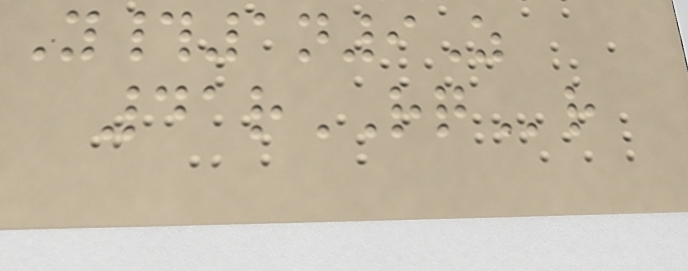Y#1n9Z
41rRQr
